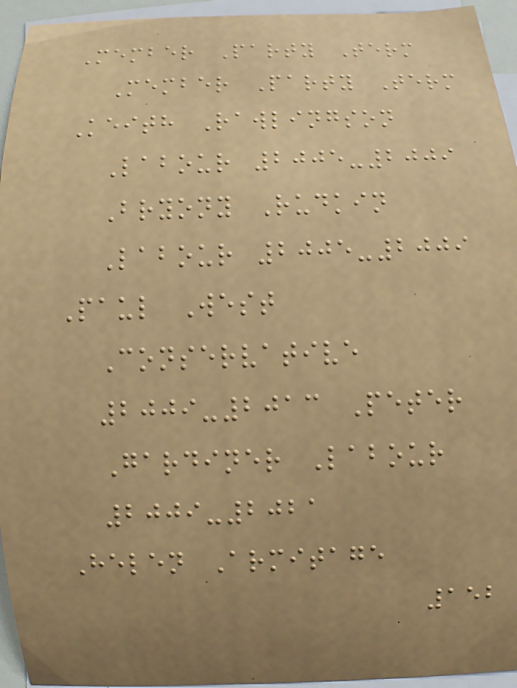Member Party Term
Member Party Term
Keith Rawlingson
Labour 2005-2009
Bryony Rudkin
Labour 2005-2009
Paul West
Conservative
2009-2013 Peter
Gardiner Labour
2009-2021
Helen Armitage
152
